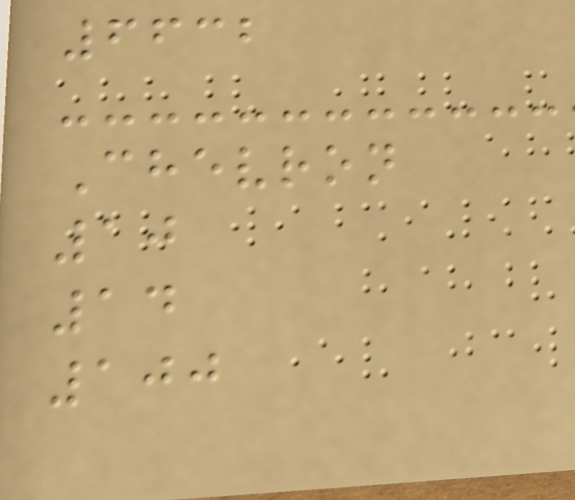6632
Chevron
10
14
100
